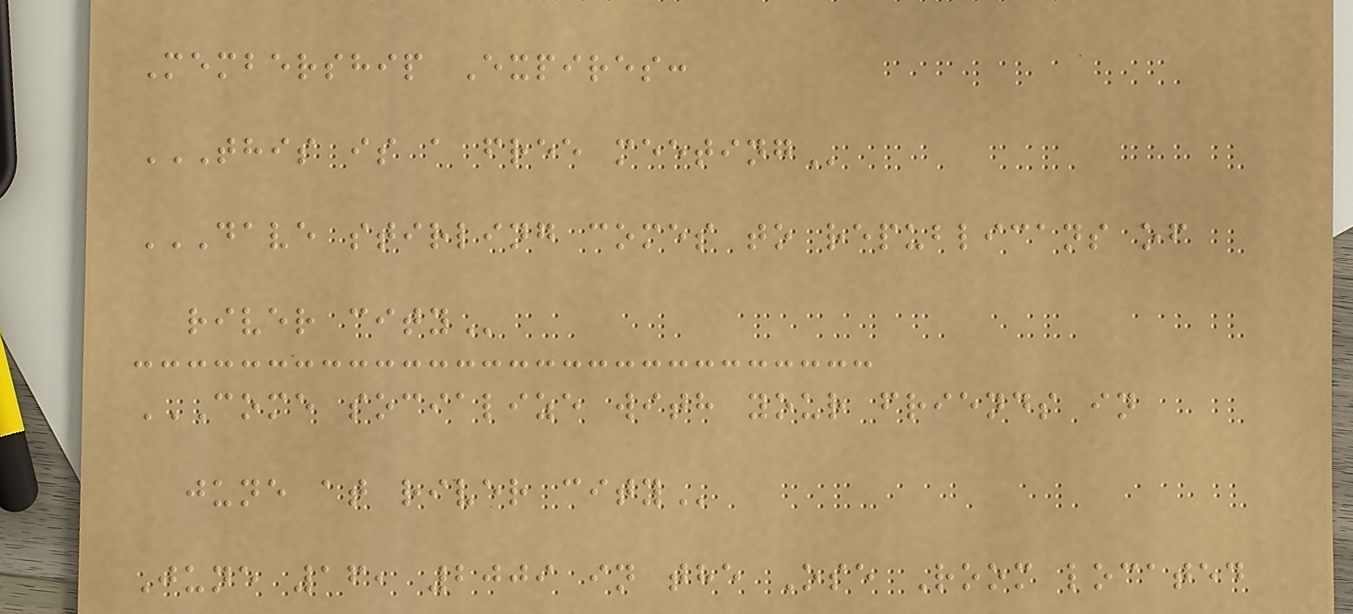Membership Expires:
THIS IS A FREE MEETING
DAVE STIRLING COMES TO REPUBLICANS OF
RIVER CITY
COME SOCIALIZE WITH YOUR FRIENDS IN
JUNE AT RIVER CITY
June 16, 2009 in the Ose Room located
